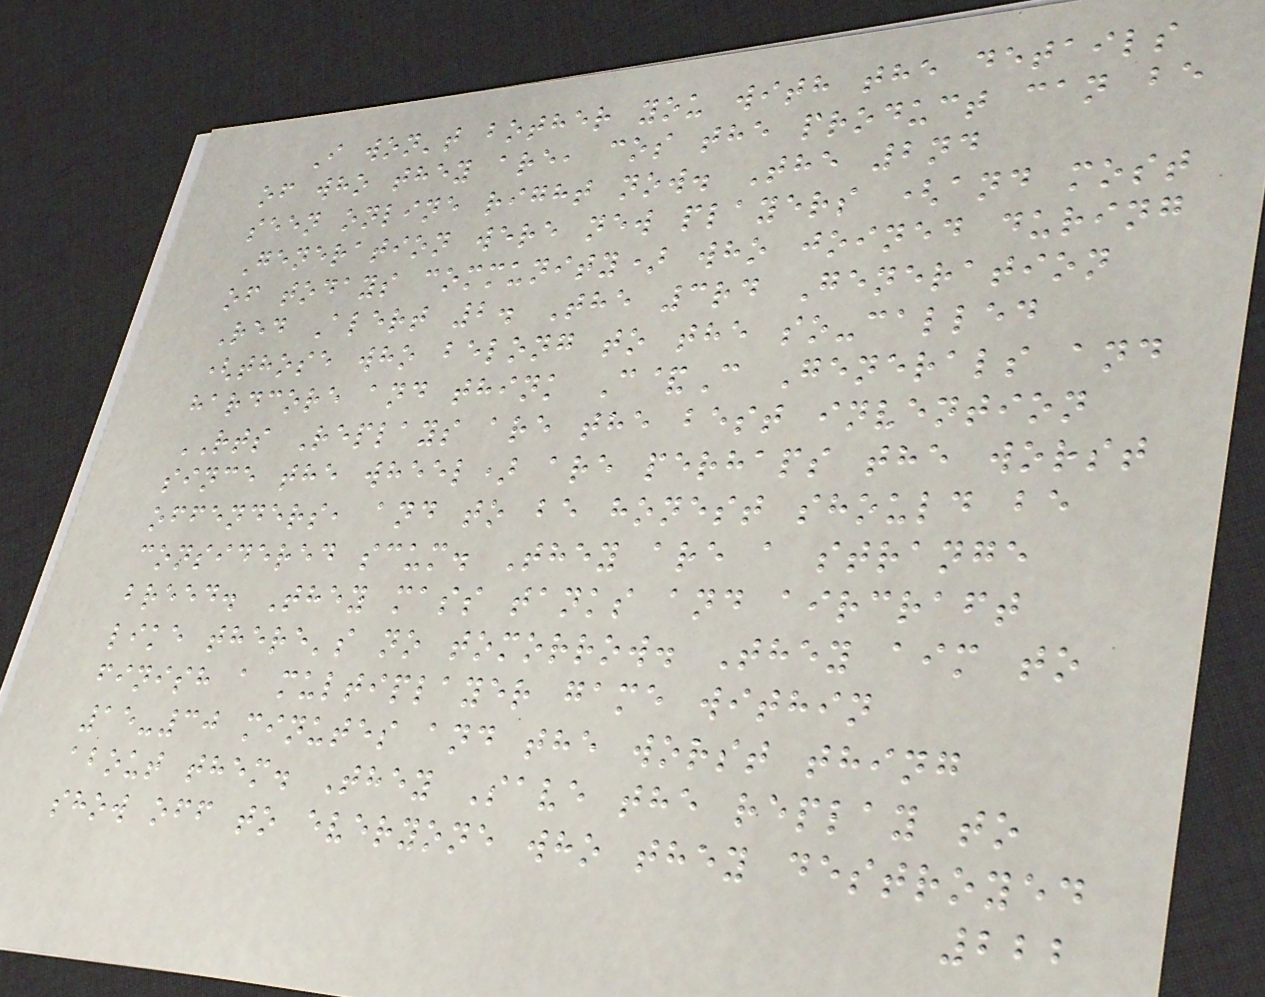I won't bother you with the details
of who they are, cos the product can be
seen online right now. The 2nd
Generation were new players (and most
of todays community) who joined during
Red Alert 2. The 3rd Generation
(those who belong to the so-called
hardcore and think C&C Generals and
RTS Replays are the best invention
since the wheel) are perhaps the worst
offenders, and to be honest should be
considered scum. They are a strange
breed. They mass tanks and aircraft
like there's no tomorrow. They aim to
finish a multiplayer game within
15-30 minutes and the worst thing
about them. They Save the replay to
show off to everyone who they destroyed
222
